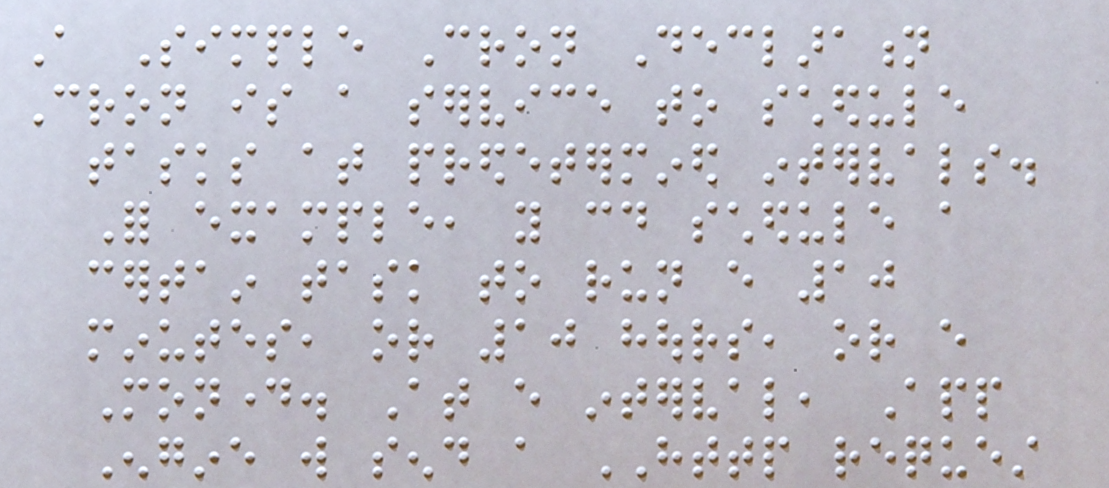A Simple Cron Declaration
Cron is a service to schedule
tasks at predetermined intervals.
For example, you could schedule a
certain task to run every 10
minutes, or 10 hours, or every
Monday. At every interval, App
Engine will send a HTTP request
